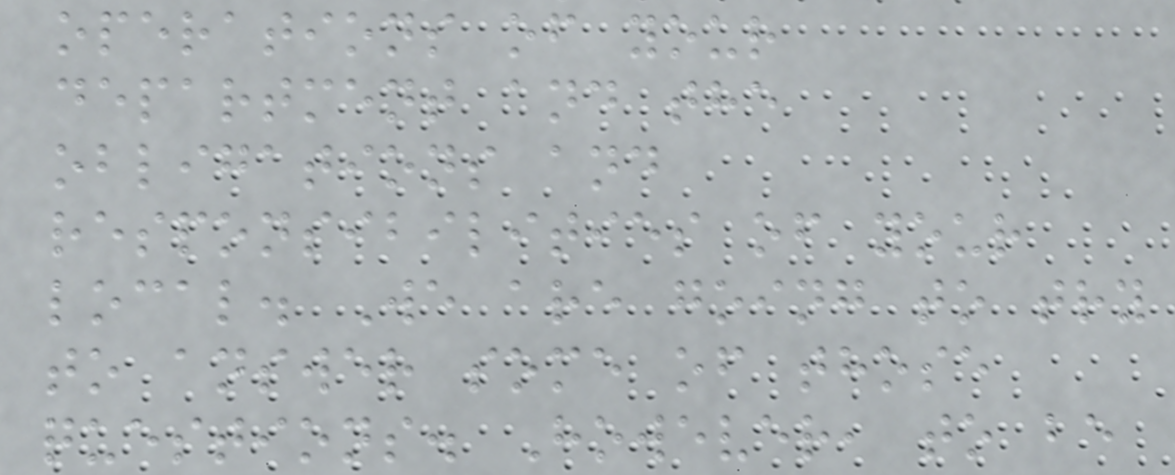operations of your
department and the
obligations and
responsibilities of your
local. We are going to try
to answer some of those
questions. However, to be
